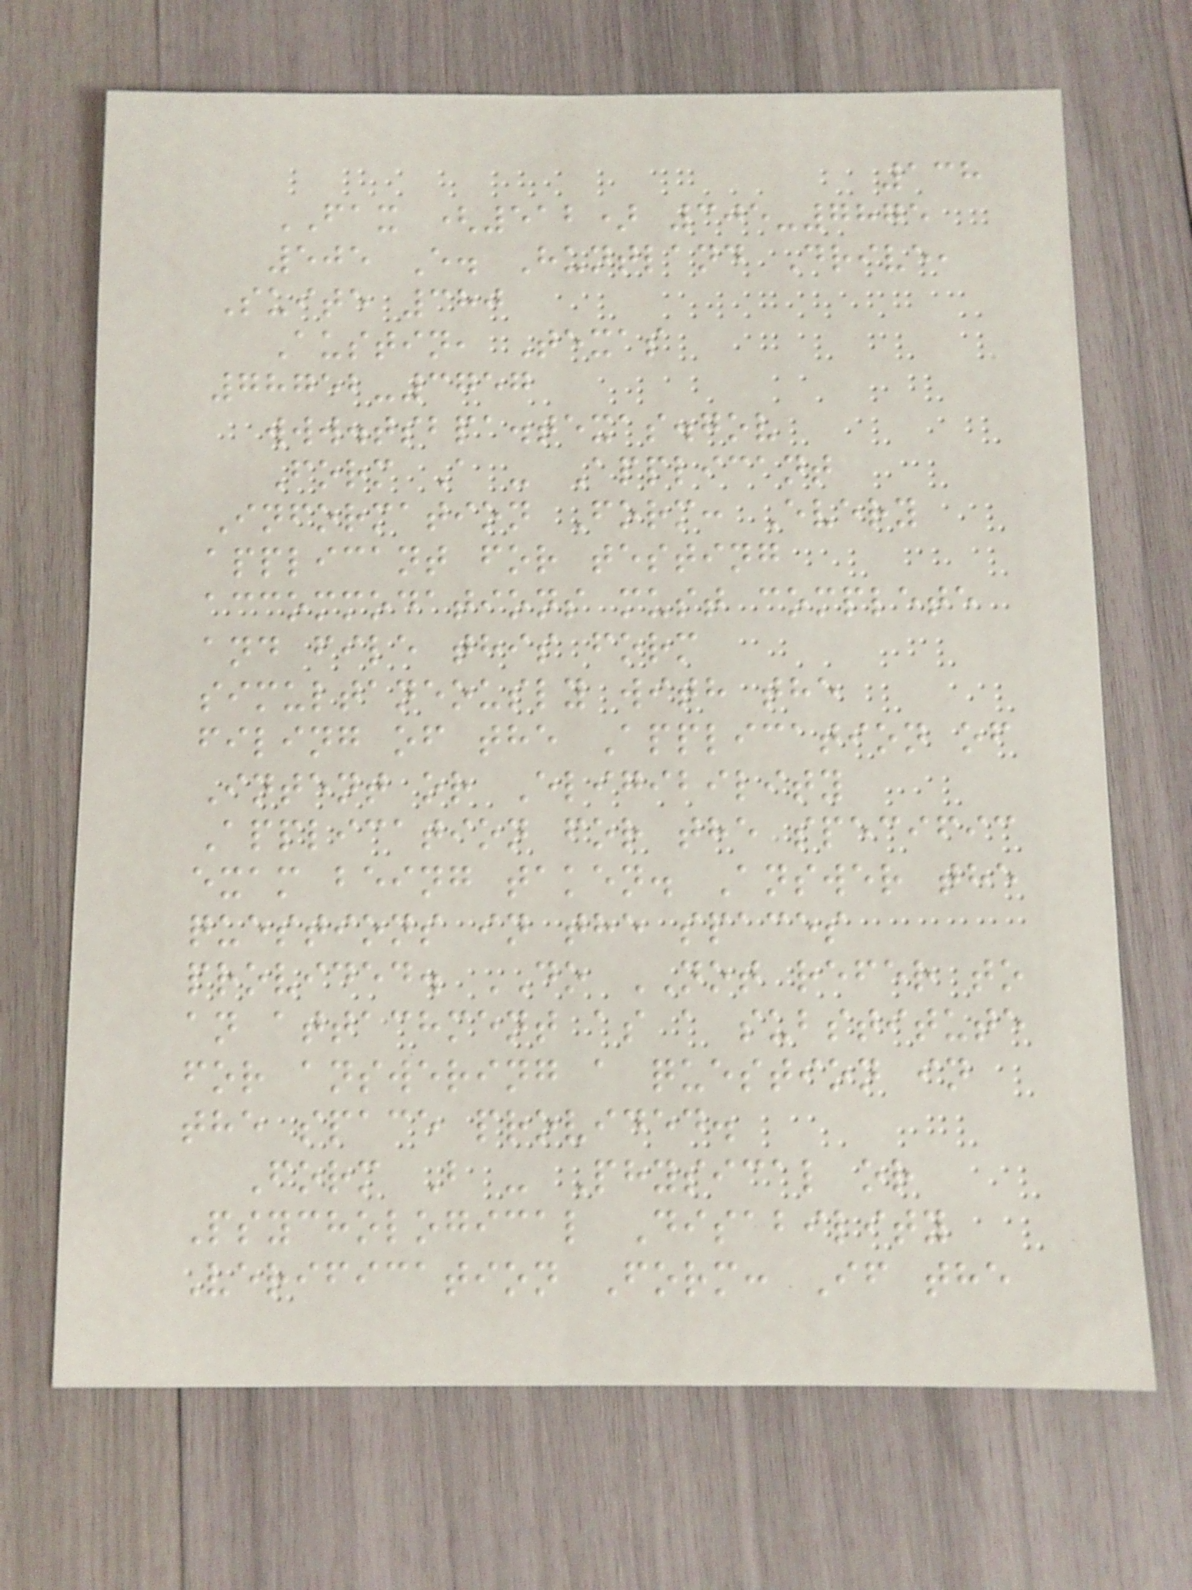138
FAX (512) 305-7875
505 E. Huntland Drive,
Suite 380
Austin, Texas
78752-3757
www.tsbpa.texas.gov
Form A - Applicant
Information Form: Every
applicant for testing
accommodations must complete
and file this form
simultaneously with the
filing of the Application of
Intent or Eligibility
Application for the specific
exam being taken. Answer the
questions in the spaces
provided. DO NOT refer to
an attachment as a substitute
for answering a question in
the space provided.
Form B - Physical or
Psychological Disability
Verification Form: If the
